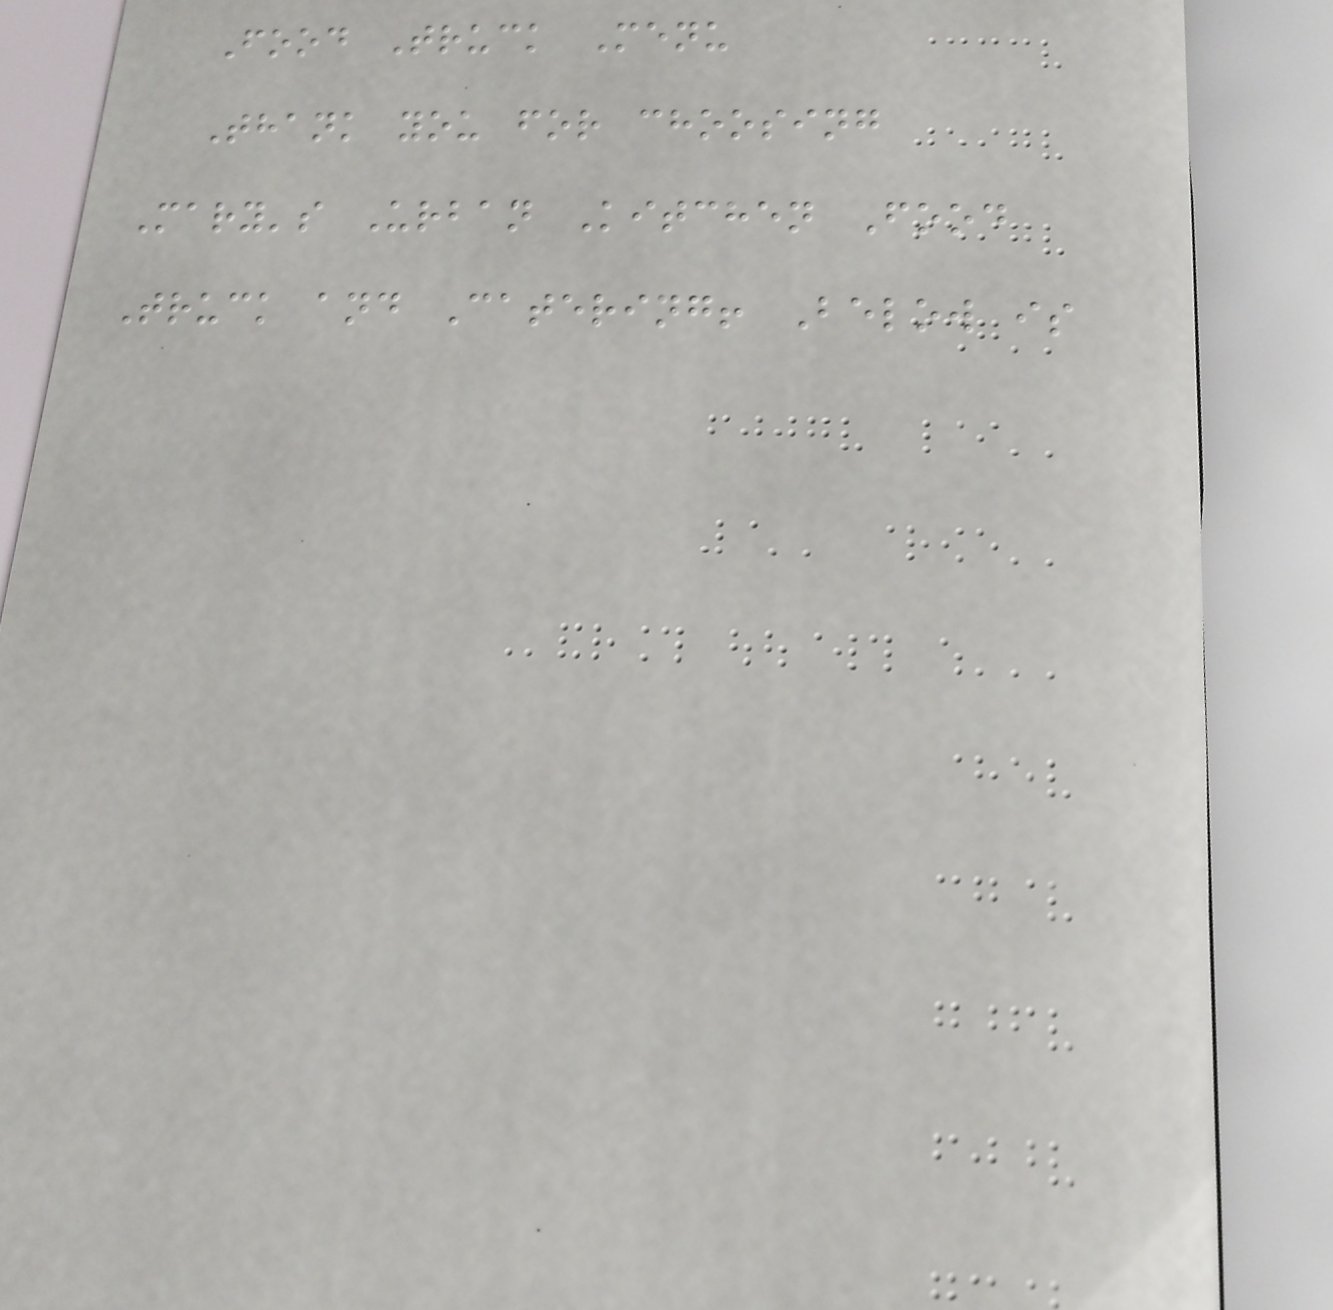Food Truck Menu
Thank you for choosing
Mary's Urban Kitchen Food
Truck and Catering! Below is
